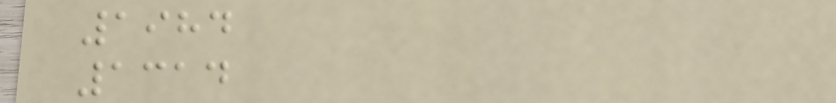1984
1314
